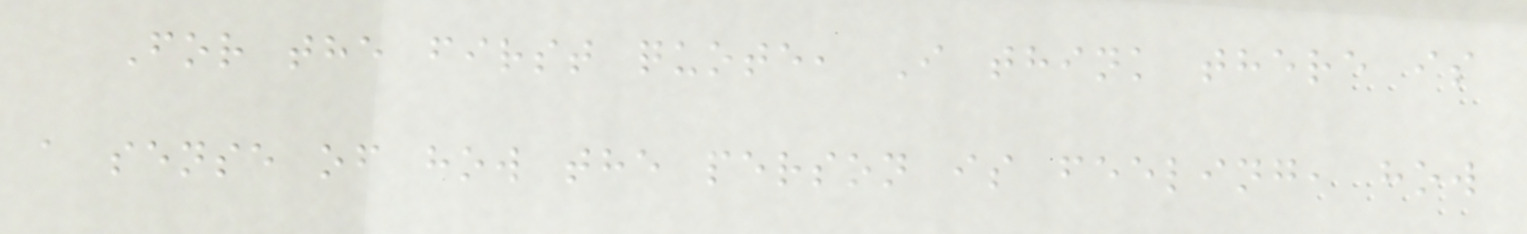For the first quote, I think there is
a sense of how the person is feeling, how
